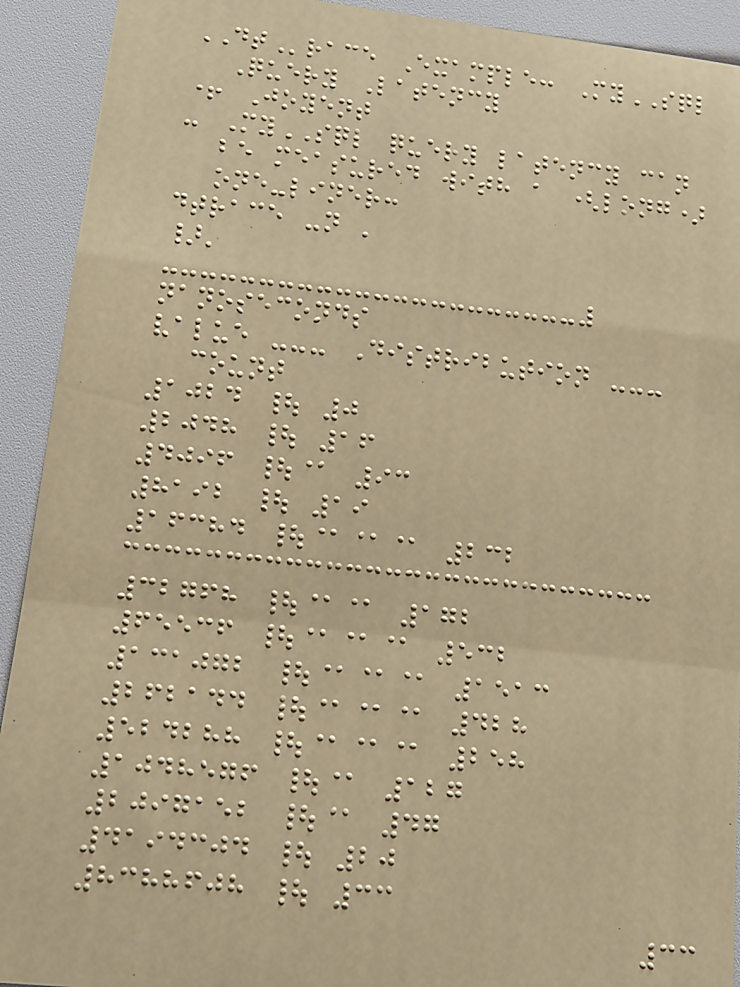DTrace Example: MySQL
Query Latency
+ Joyent
- MySQL query latency can
be measured with a (long)
one-liner:
dtrace -n '
}'
nanoseconds
value --- Distribution ---
count
1024 | 0
2048 | 16
4096 |@ 93
8192 | 19
16384 |@@@ 232
32768 |@@ 172
65536 |@@@ 532
131072 |@@@ 1513
262144 |@@@ 428
524288 |@@@ 258
1048576 |@ 127
2097152 |@ 47
4194304 | 20
8388608 | 33
33
